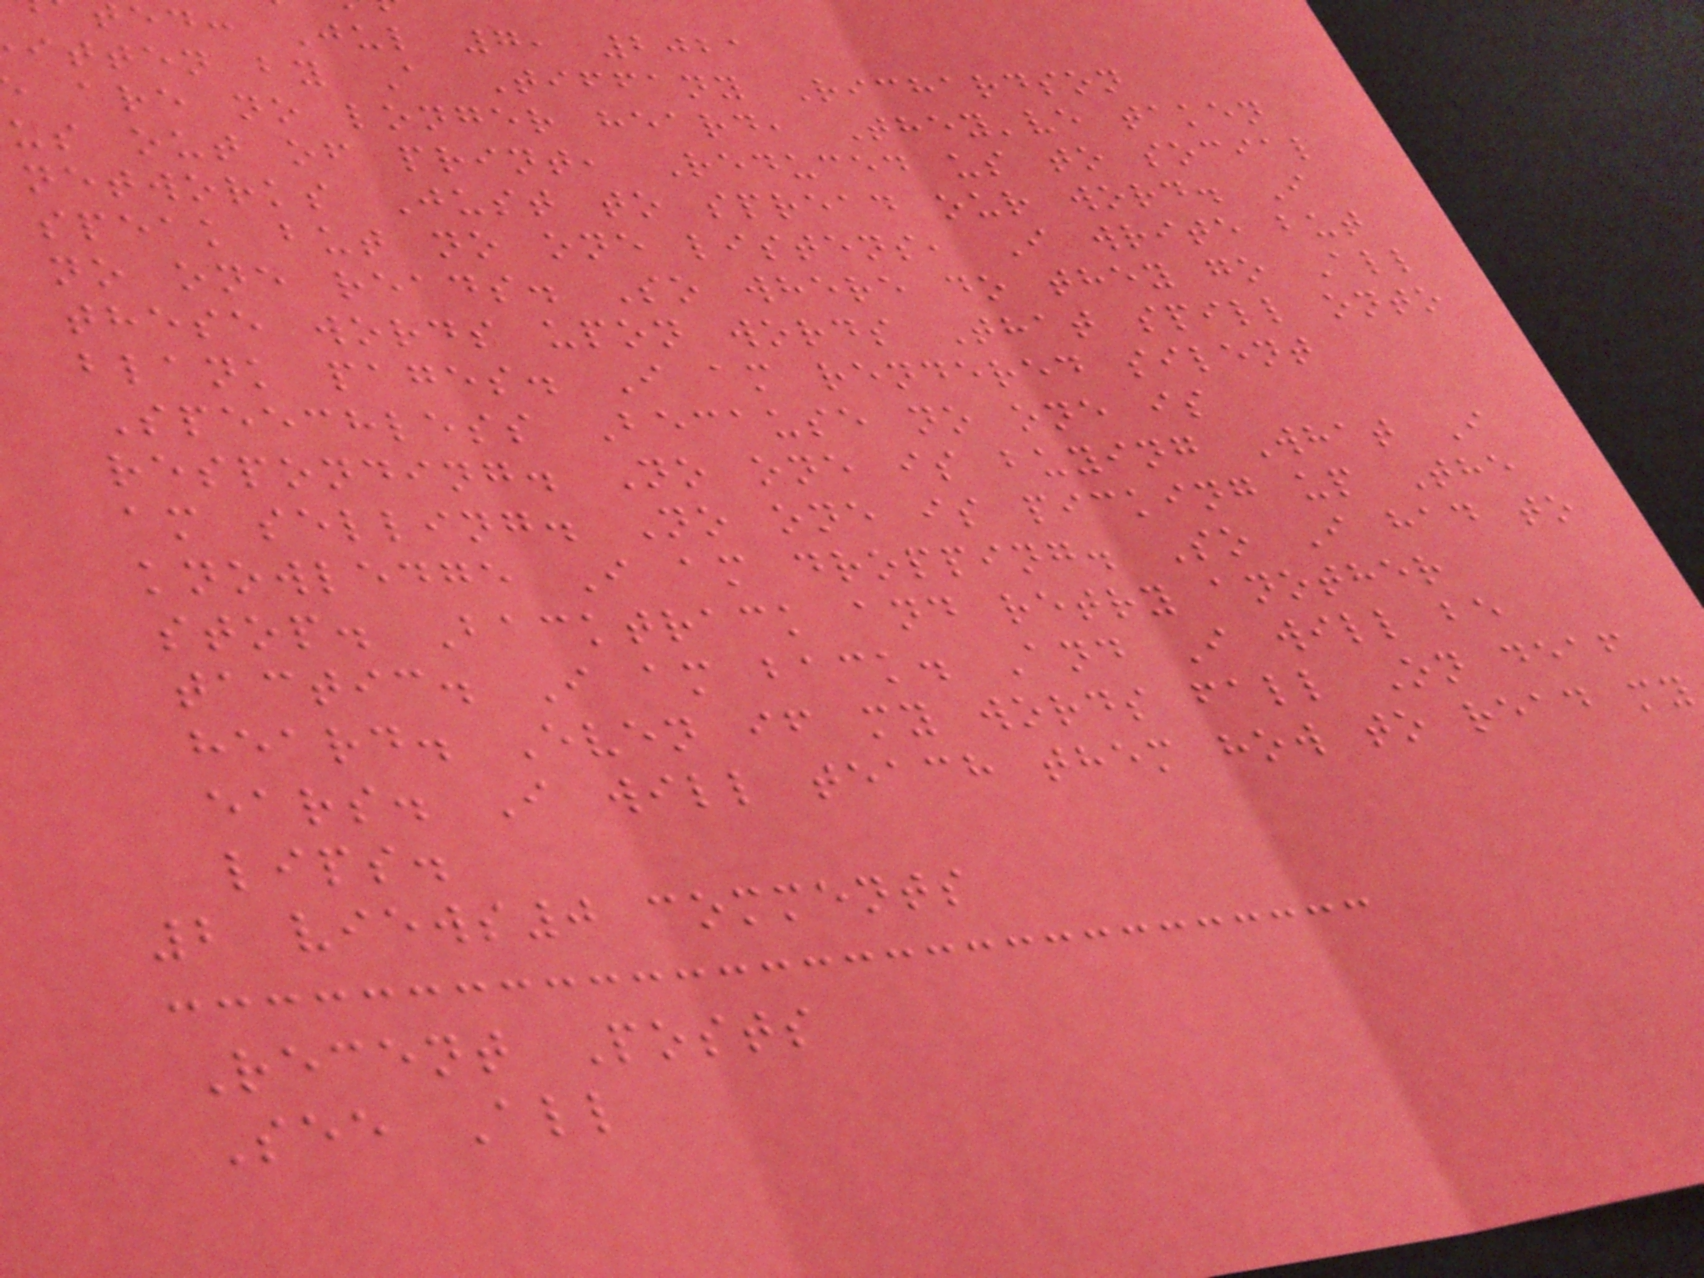ed: Jul 7, 2021
itten by A Tiffany Richardson
are no longer heard, They've taken
us out of print, Reduced us to social
networks Just to spread our word. I
speak but no one listens, I write but
no one reads. So where do they go All
these words upon words That spill onto
blank pages. I am rendered silent
Speechless Because no one is
responding. No one is buying What I
am selling. No one is picking up The
knowledge I am dropping. So I had to
stop. Backtrack and retry another
tactic. I am back. And I will be
heard. Even if my words fall On deaf
ears. I will teach them how to read my
lips.
2 views0 comments
Recent Posts
See All
